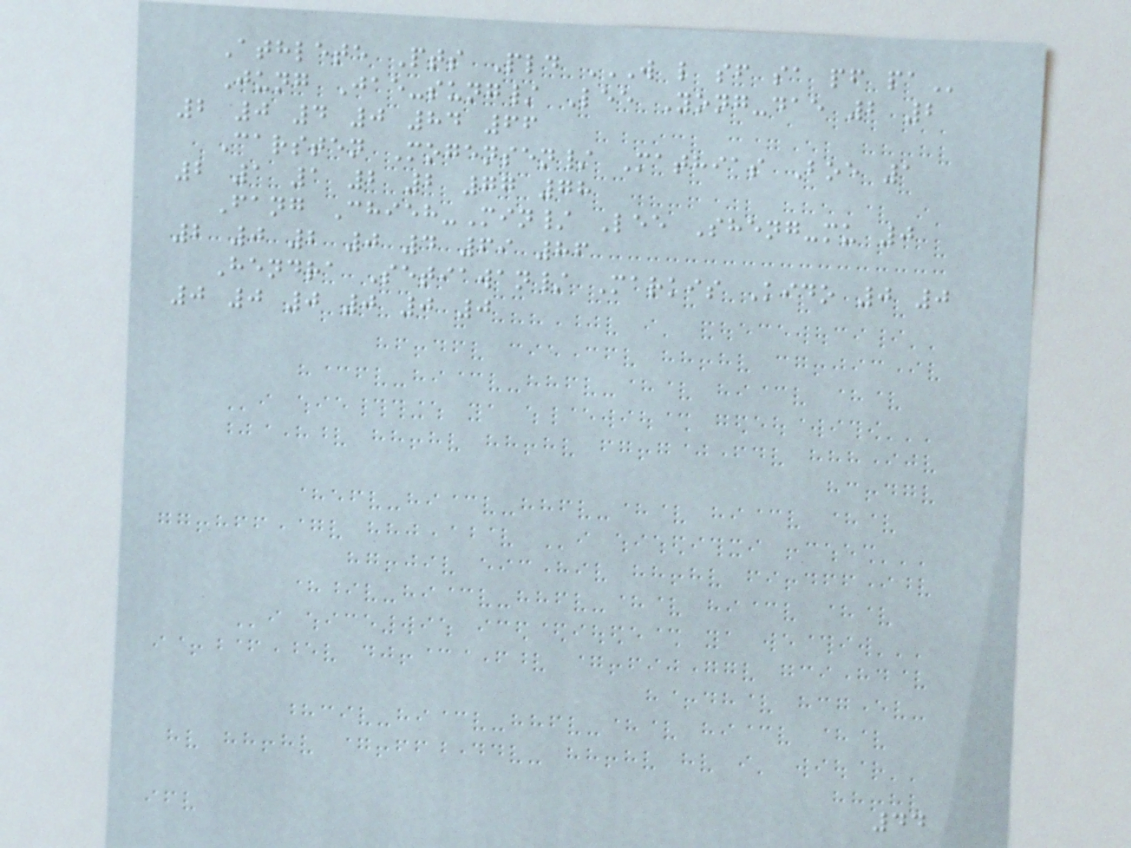Athlete Pts Pld W L SF SA PF PA
Jung Jae-sung/ Lee Yong-dae 2 2
2 0 4 0 84 66
Carsten Mogensen/ Mathias Boe 1
2 1 1 2 2 77 78
Fang Chieh-Min/ Lee Sheng-mu 0
2 0 2 0 4 69 86
Hendra Setiawan/ Markis Kido 0 0
0 0 0 0 0 0
44
